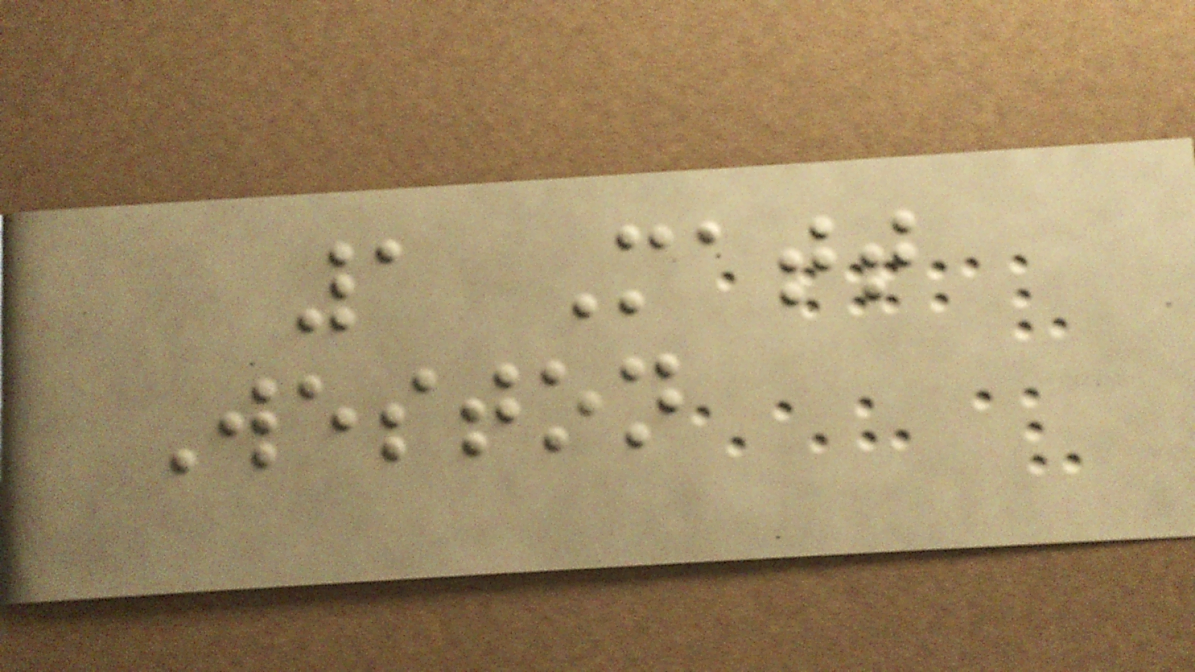1 Matt
Weston
